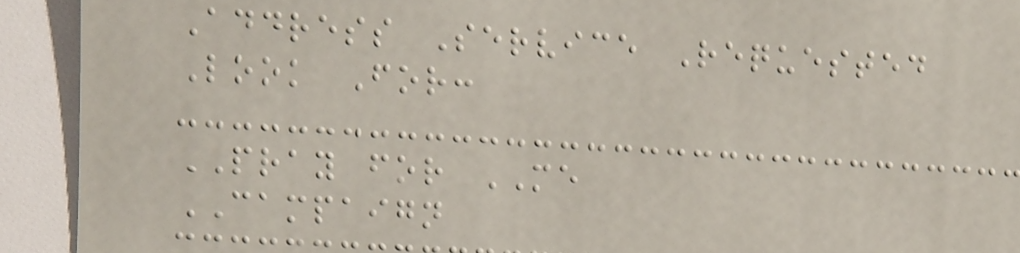Address Service Requested
Look For:
PRAY for ME
CAMPAIGN
